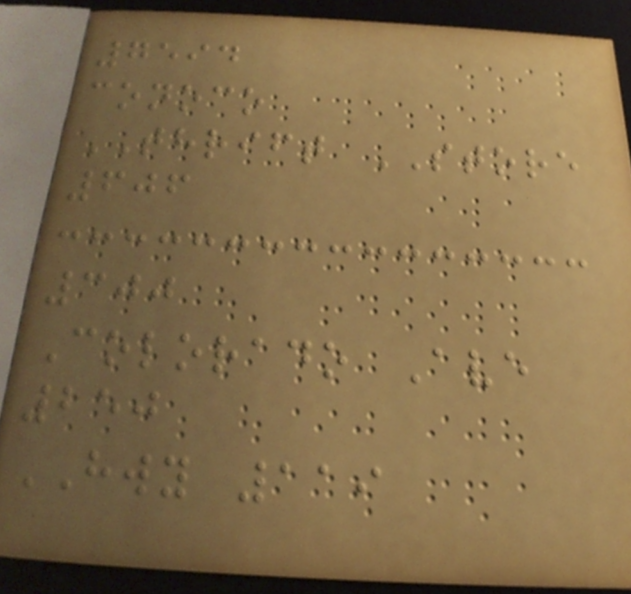7594
conoco
THRIFT STORE
606
300
Colorado Ave
250
HWY 119
